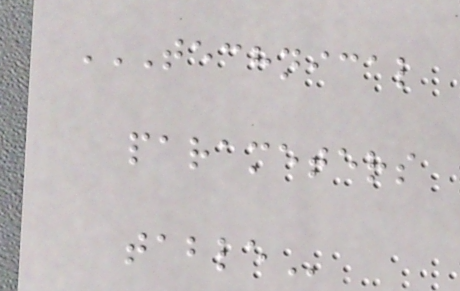TECHNICAL
PARAMETERS
TABLE
